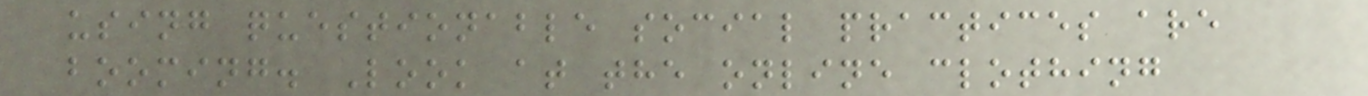using questionable social practices are
booming. Look at the online clothing
